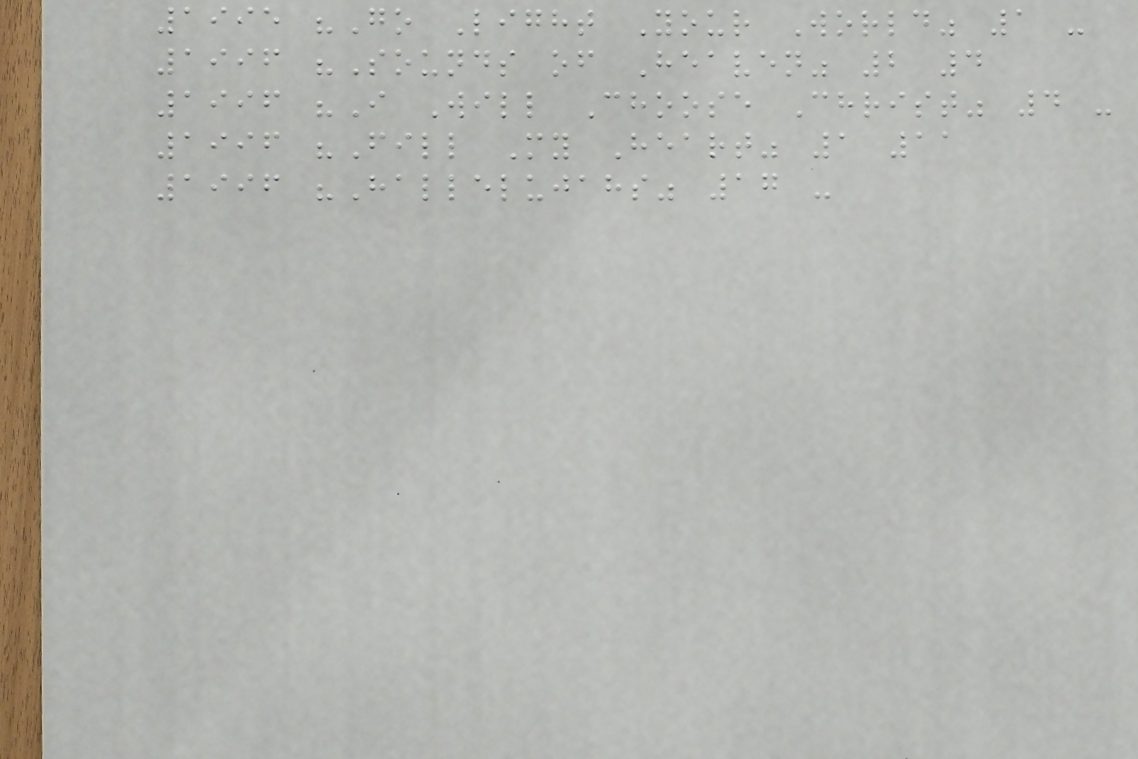1995 "Go Light Your World" 1 -
1996 "Sounds of Heaven" 2 4
1996 "I Will Choose Christ" 4 -
1996 "Fill My Heart" 1 11
1996 "Hallelujahs" 17 -
